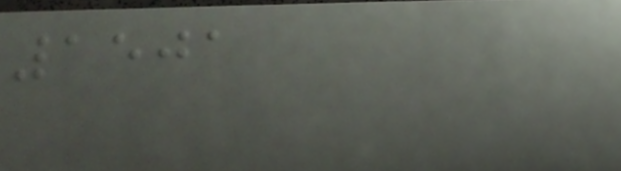1501
